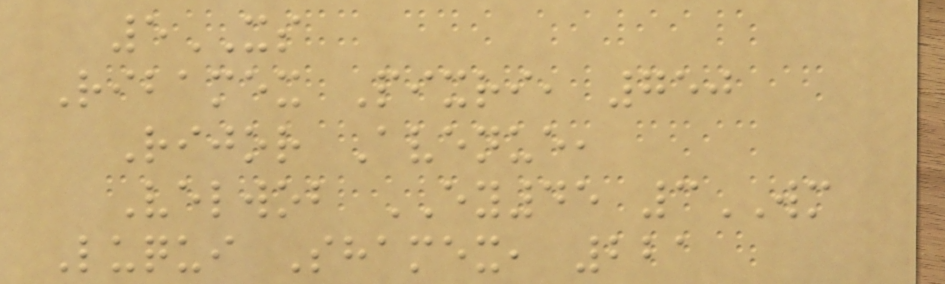5XS
Ribamex Pixri, 750
Rijor Avenue,
Velwob EY45 3WM
Luqui Shamex, 221
